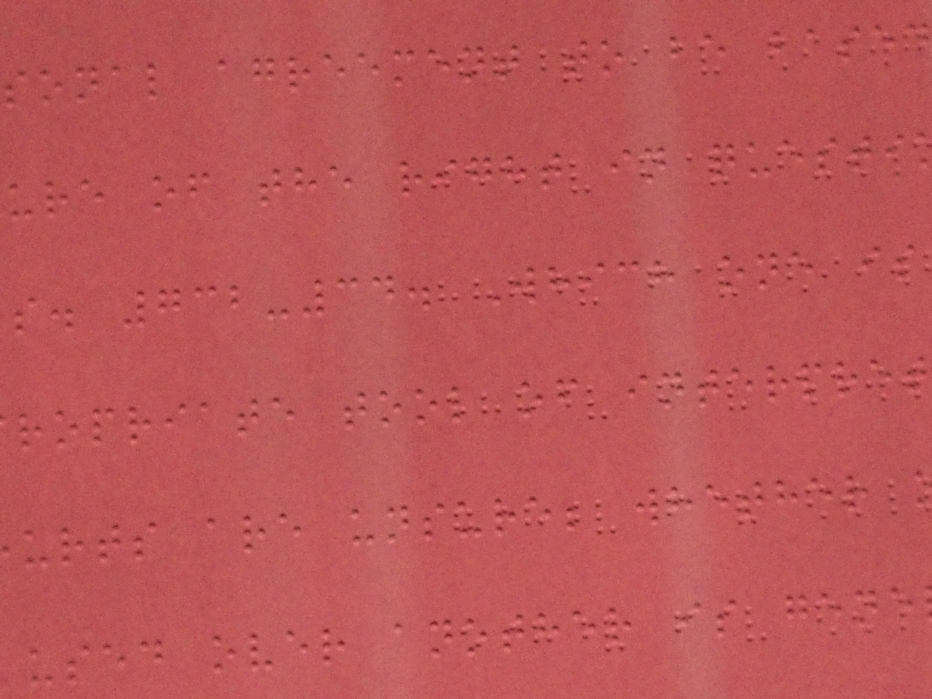sonal agreement to be based
ure of the right in questi
s. 732-34. Which one is
ropriate tool of interpret
urts are unsure; whether
used over another is gene
